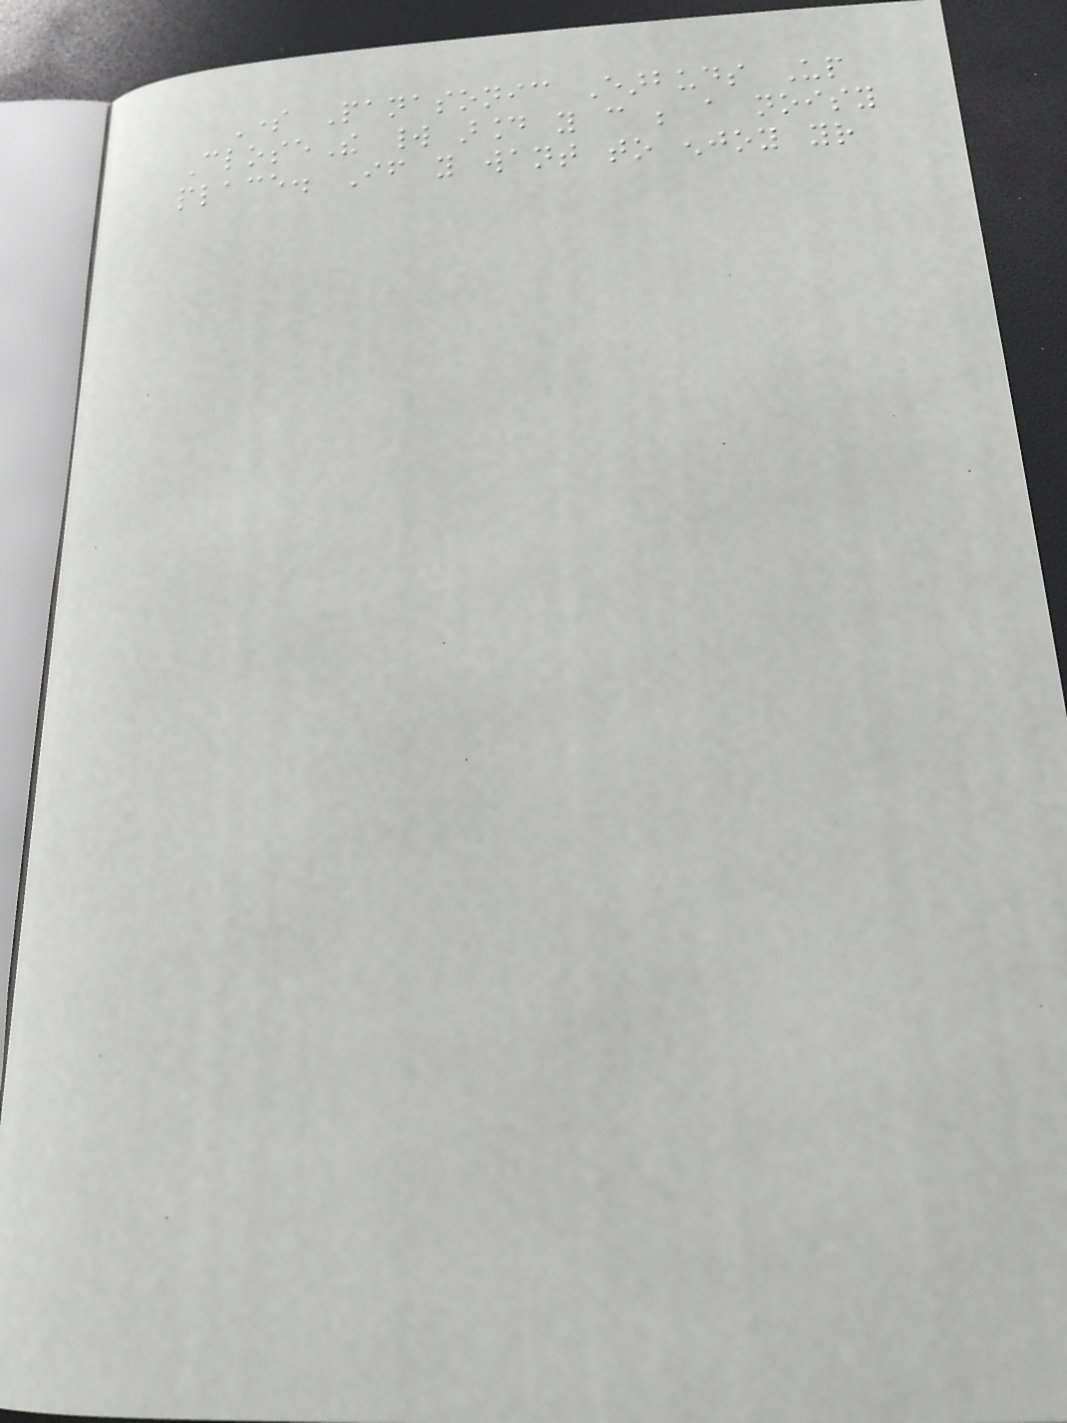Some Panasonic Earbuds Up
CloseThe world around you can be a noisy
place. If you want to enjoy your
